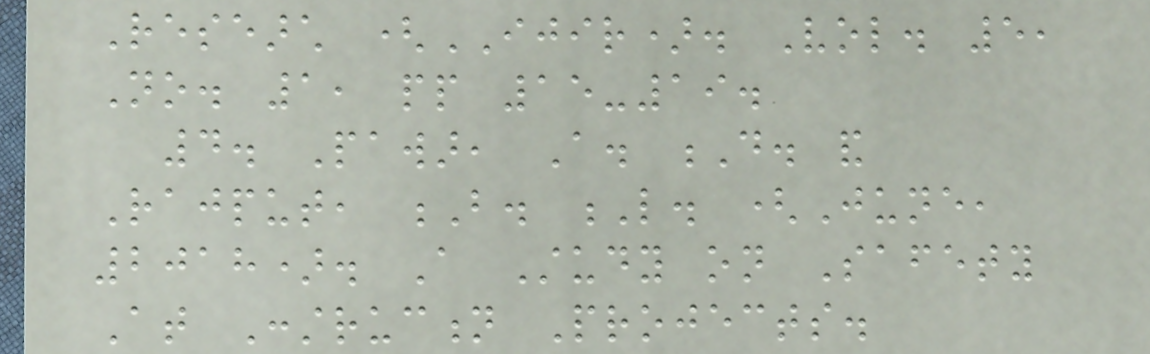Research (IJIR). Vol. 5,
No. 1, pp 15-19.
4. Pawar, A. D. and
Rajput, B. L. (June,
2018). A Study on Safety
At Construction Projects.
